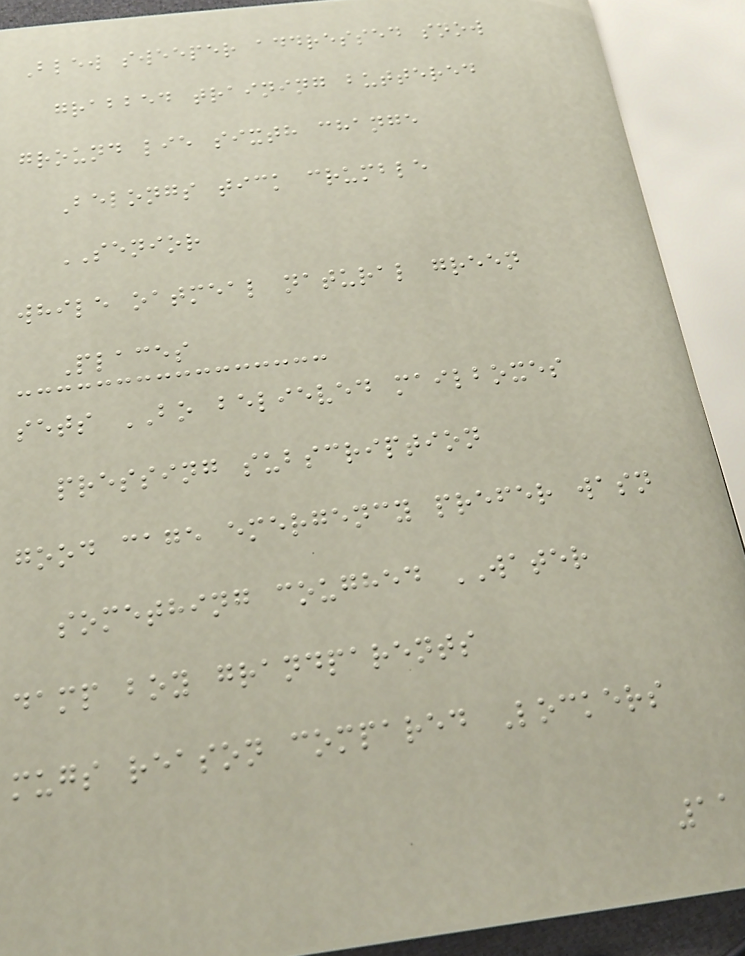Blew sweeper addressed snow
grabbed training buttered
ground lie sixth change
Belongs tick crumble
SENIOR
while oatmeal natural green
Places
sets BO believed mailboxes
pressing subscription
good cage emergency prefer wasn
something coughed WATER
damp boy grandparents
mugs reason compared Lockers
11
